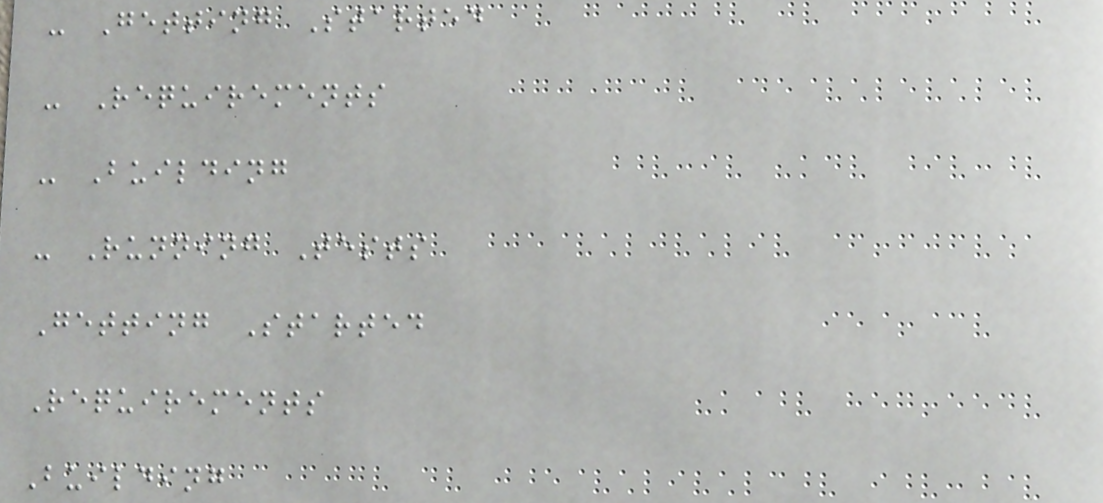- Getting Started
- Requirements
- Building
- Running Tests
Getting Started
Requirements
Building
